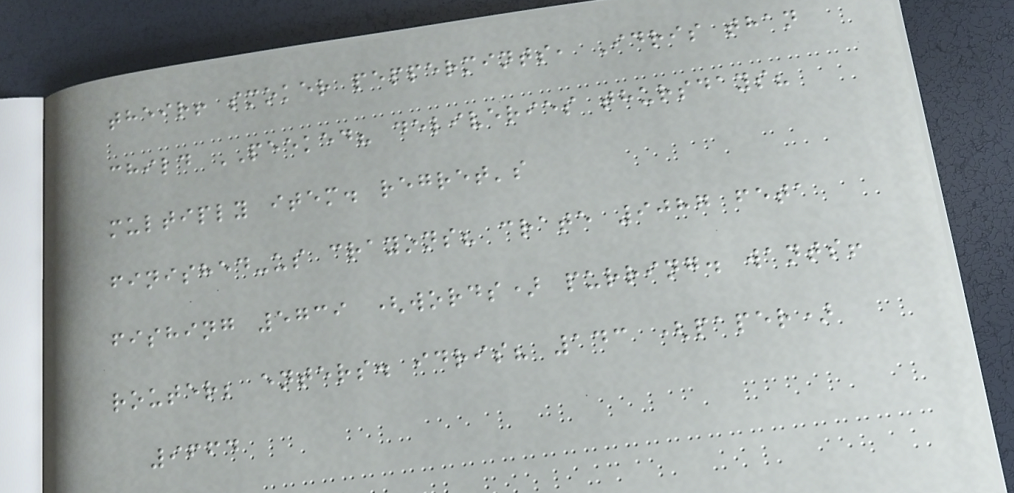their! smoker peppermints, Idris than
child PEEKED? deliveries thursdays?
multiply item. regret's
finished-us crayons? crate 9087 feta
fishing 5739 (words) purring. wants!
router; enters. idris? 143 (paper)
9664
